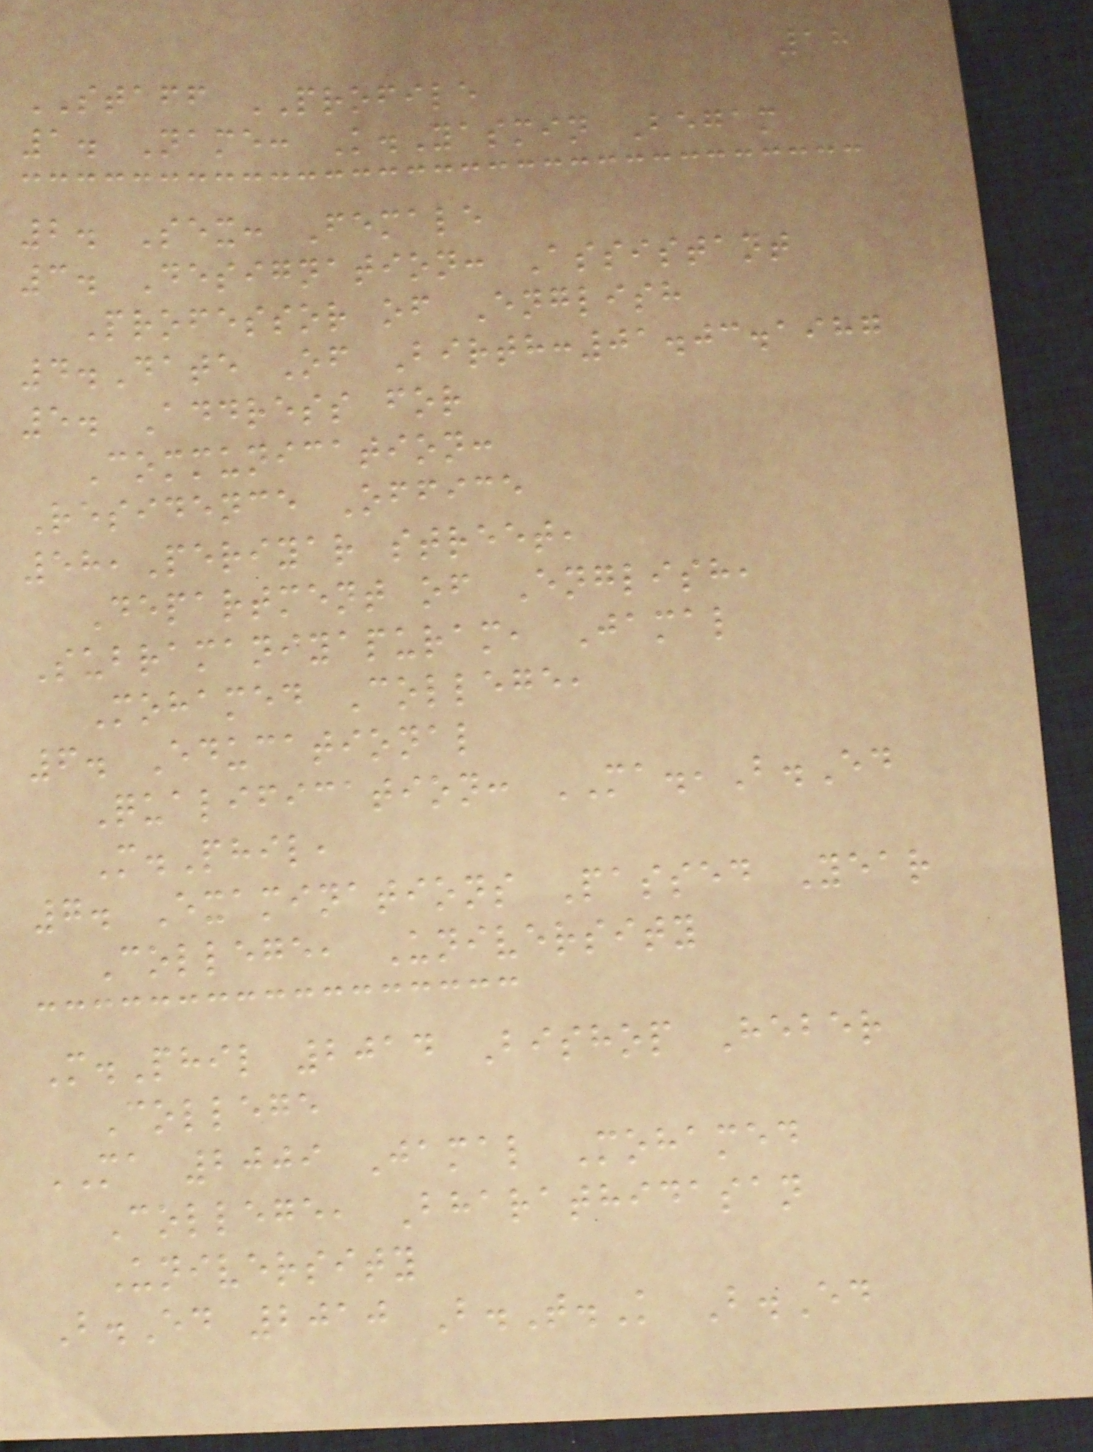18
STAFF PROFILE
1. Name: K.Yasmin Begam
2. Sex: Female
3. Designation: Assistant
Professor of English
4.Date Of Birth:01.03.1987
5. Address for
Communication:
Residence Office
58,Periyar street,
Department of English,
Subramaniyapuram, Jamal
Mohamed College,
6. Educational
Qualification: MA.,B.Ed
M.Phil,
7. Examinations Passed Year
College, University
M.Phil 2014 Bishop Heber
College
MA 2009 Jamal Mohamed
College, Bharathidasan
University
B.Ed 2010 B.T.K B.Ed
